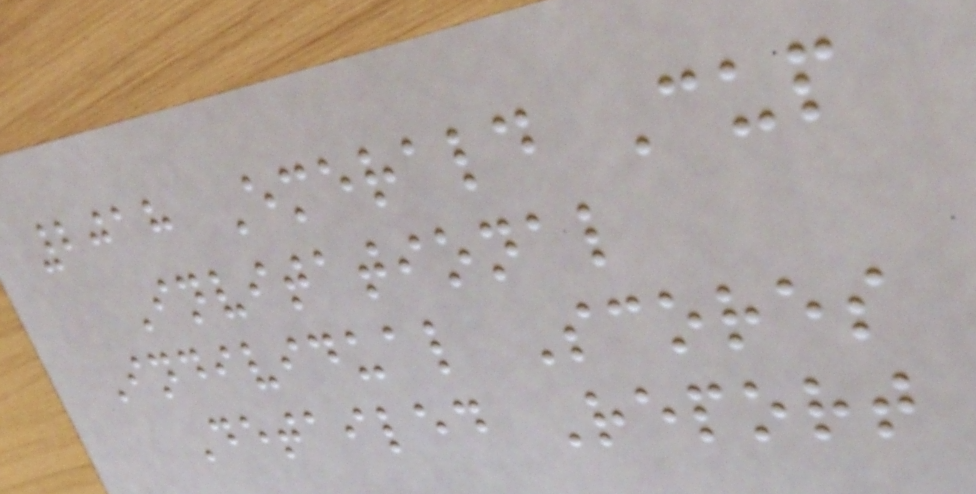2018 Emerald Cup
Invitational
Individual Scores
Detailed Report
